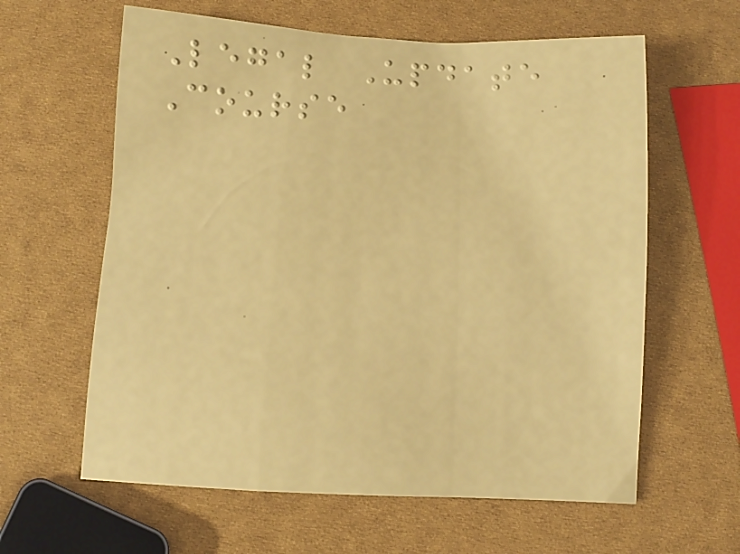Legal Update
Course
